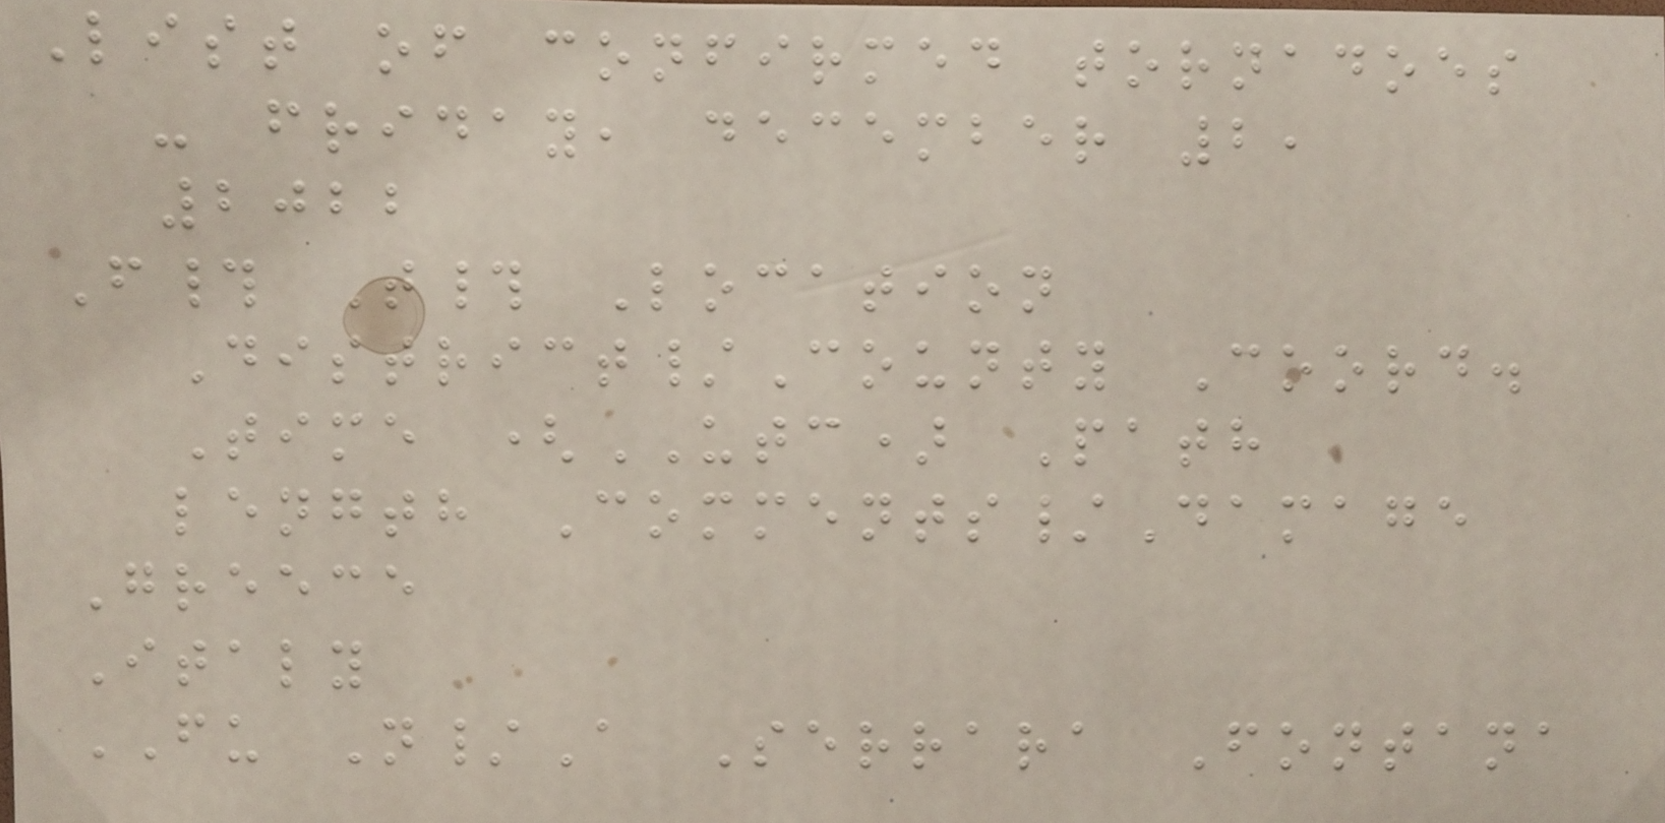List of confirmed tornadoes
- friday, december 2,
2022
F# T# Location
District/County Coord.
Time (UTC) Path
length Comments/Damage
Greece
Italy
FU N/A Serrara Fontana
